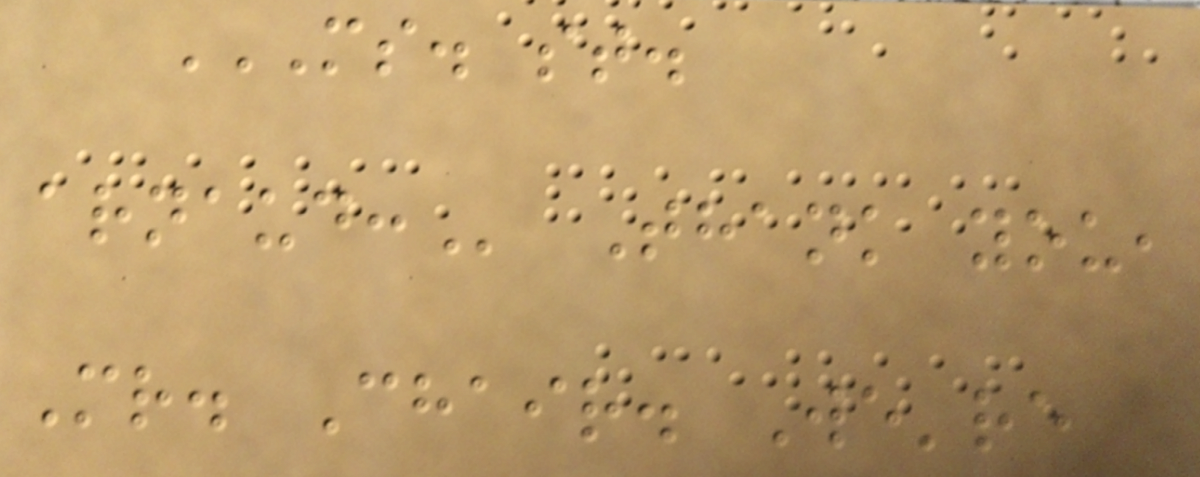MS. ST.
ARNAUD: Thank you,
Mr. Chair. We're
